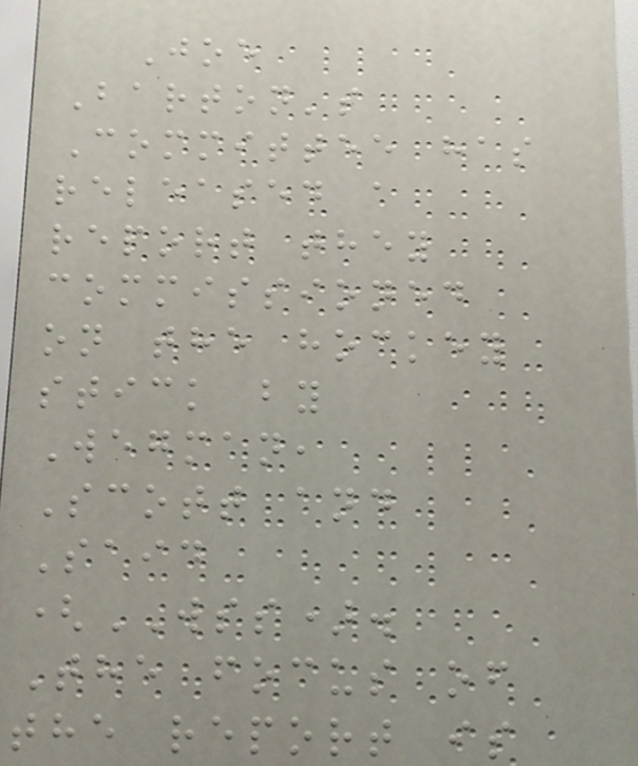Joe
Barton's
Committee has
released a
report they
commissioned
on the hockey
stick by
Wegman,
Scott and
Said
(WSS).
The focus of
the report is
